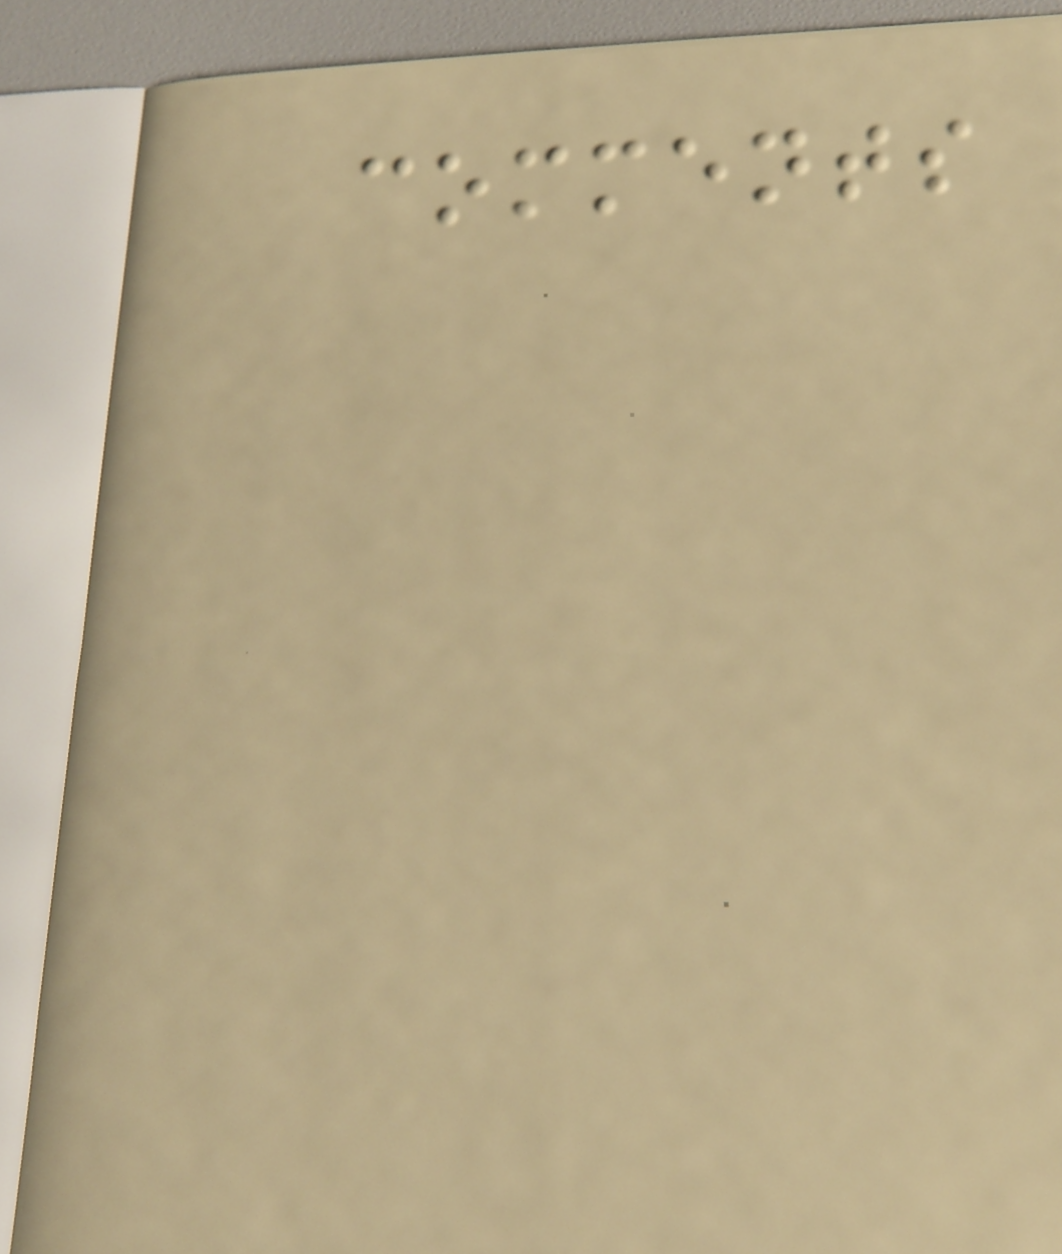comments
